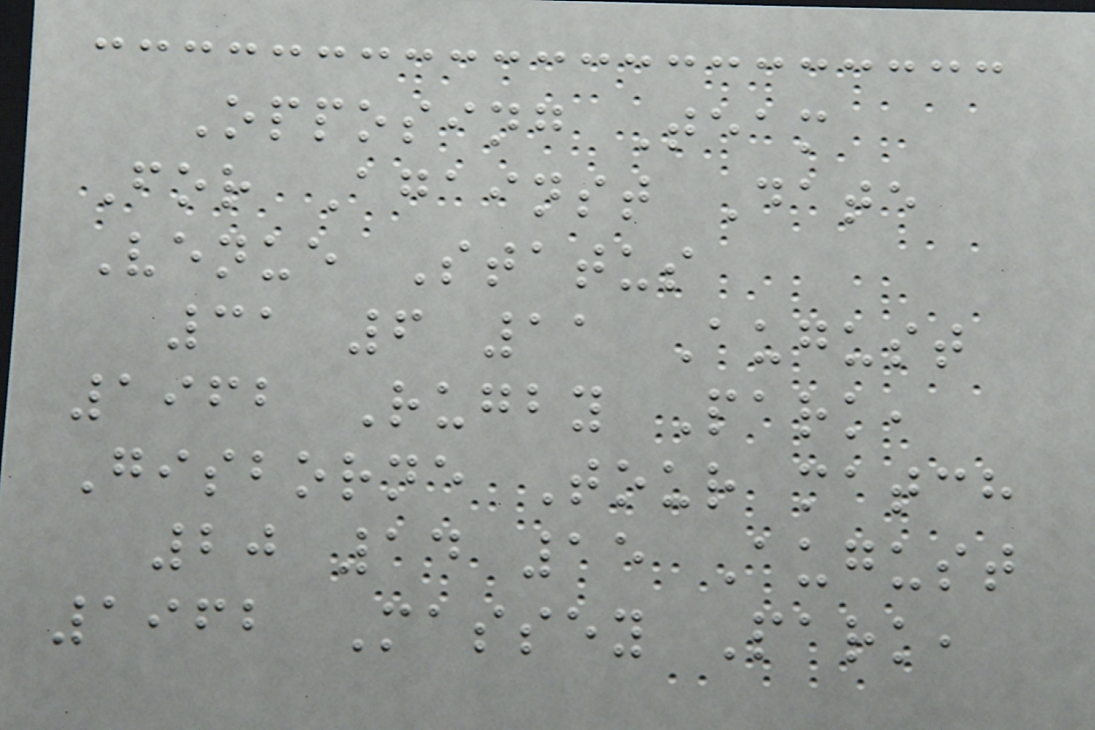Opposing Team
For Against Date
Venue Status
31 6 11 August
1962 Rugby Park,
Gisborne Tour match
20 14 15 August
1962 Massey Park,
